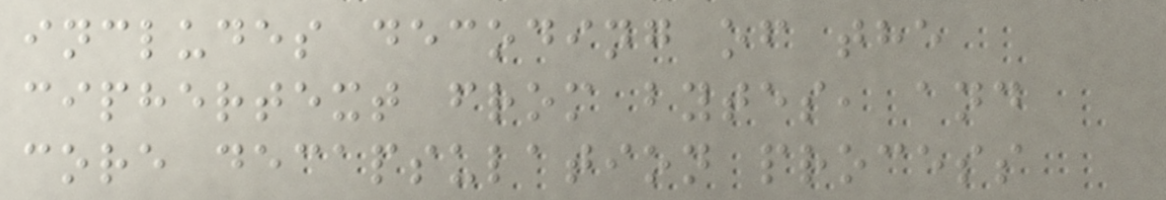includes decoding of the
ciphertext from bytes, and
core decapsulation process
